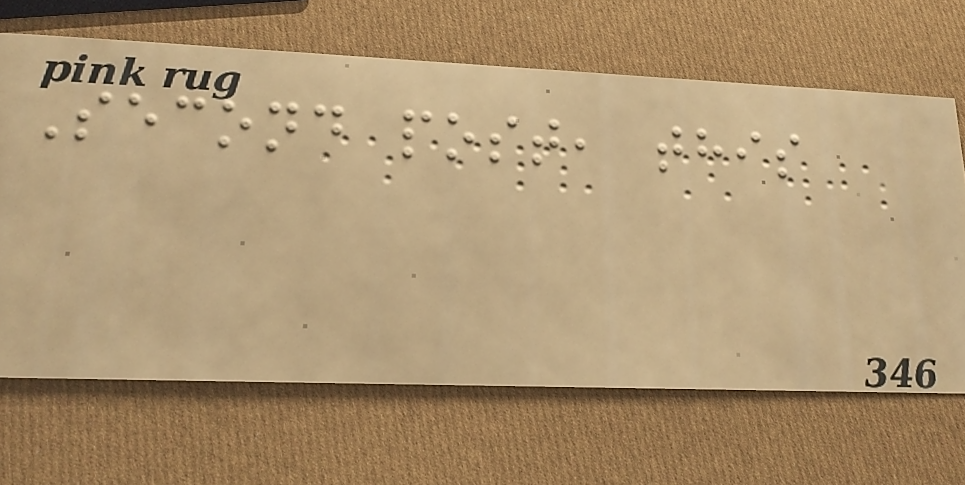Second post, this
